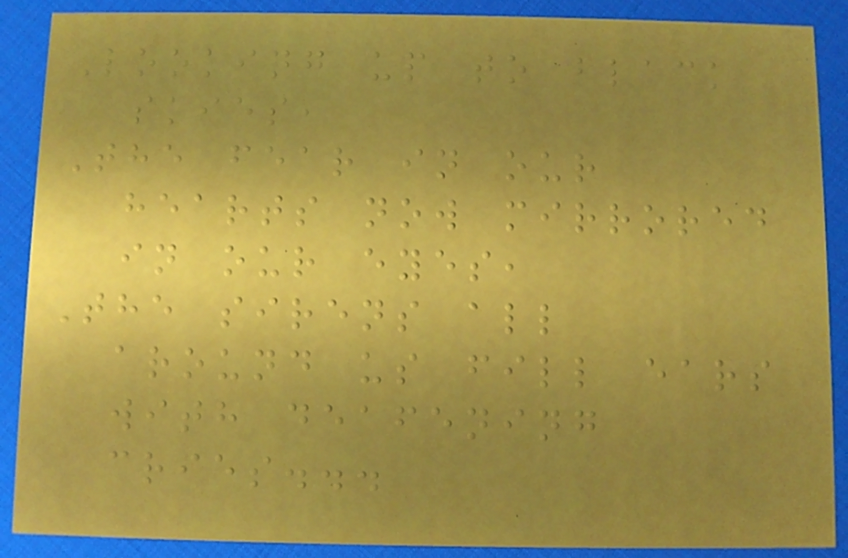Looking up to black
skies,
The fear in our
hearts now mirrored
in our eyes,
The sirens all
around us fill ears
with deafening
cries...
